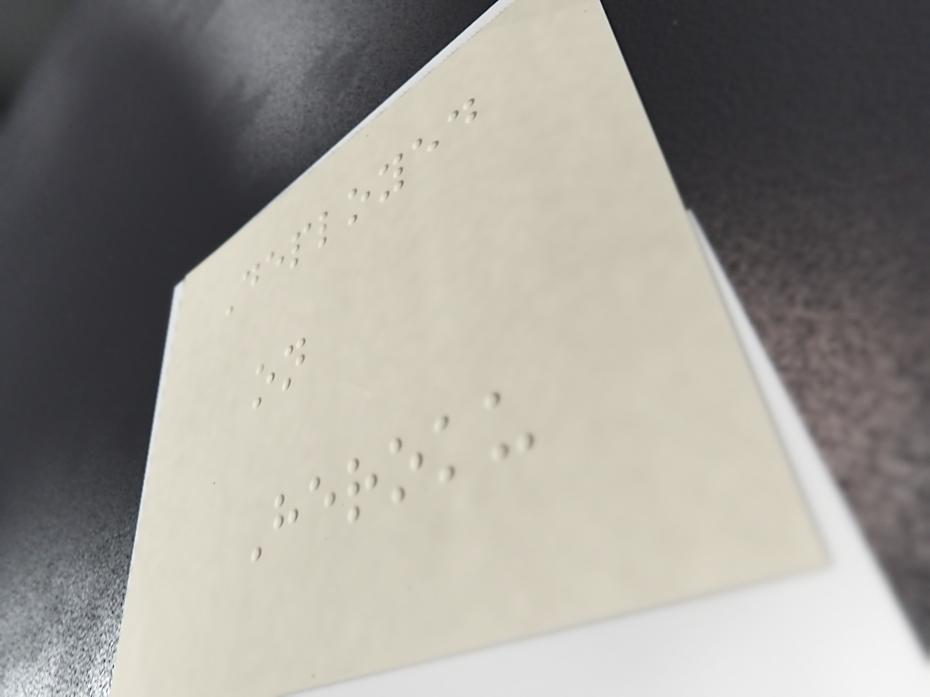Deployed
on
Heroku
